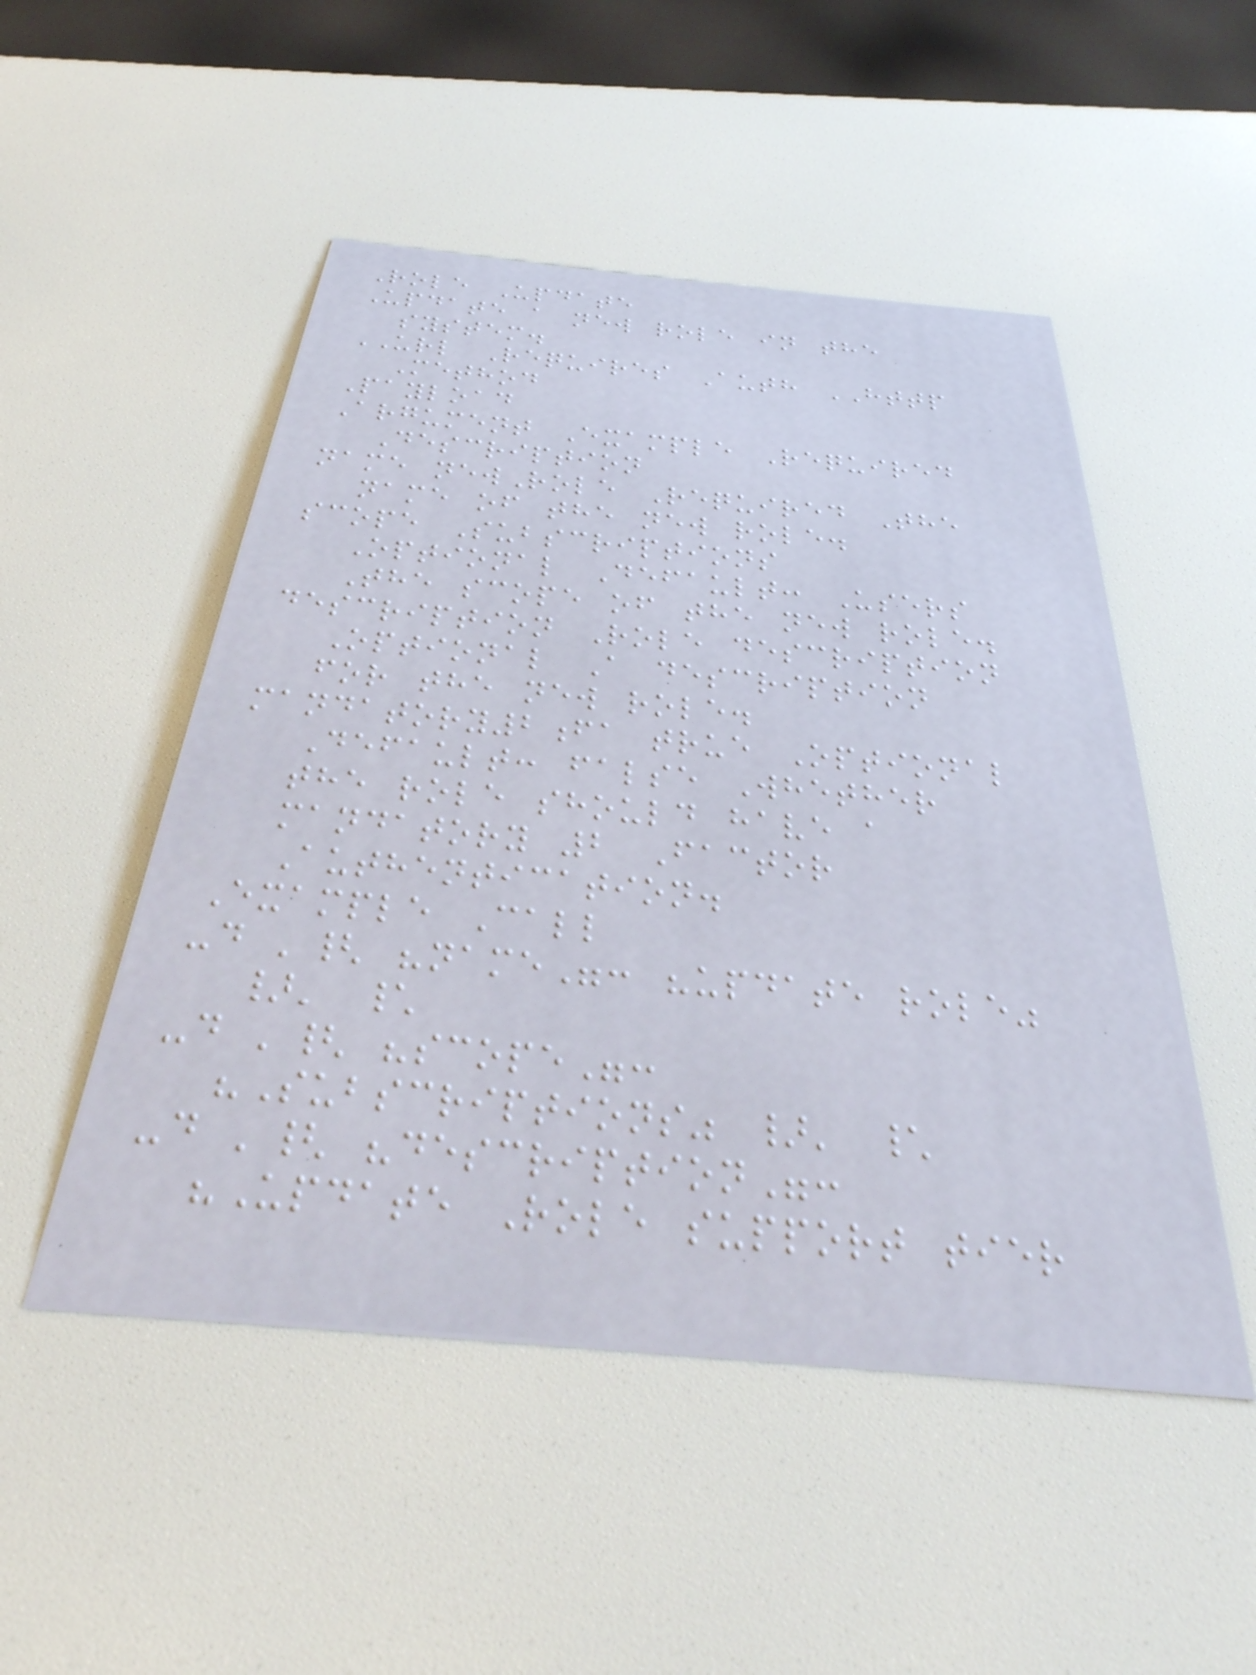Role Update
Update a new role in the
system.
URL Requires Auth HTTP
Method
Payload
Argument Example Required
Description
name newRole Required The
name of the new role.
scope Subscriptions
Optional Default: Users
The scope of the new role.
description Role description
Optional A description
for the new role.
mandatory2fa true Optional
Default: false Whether
the role should have a
mandatory 2 Factor
Authentication.
Example Call
-d '{ "name": "update role"
}' \
-d '{ "scope":
"Subscriptions" }' \
-d '{ "description":
"Update Role support tier
